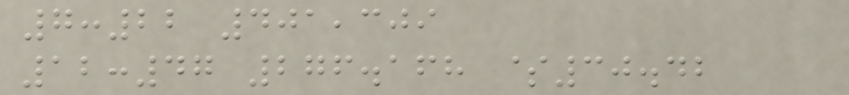7:22 401,309
12:47 276.168 $30.42
